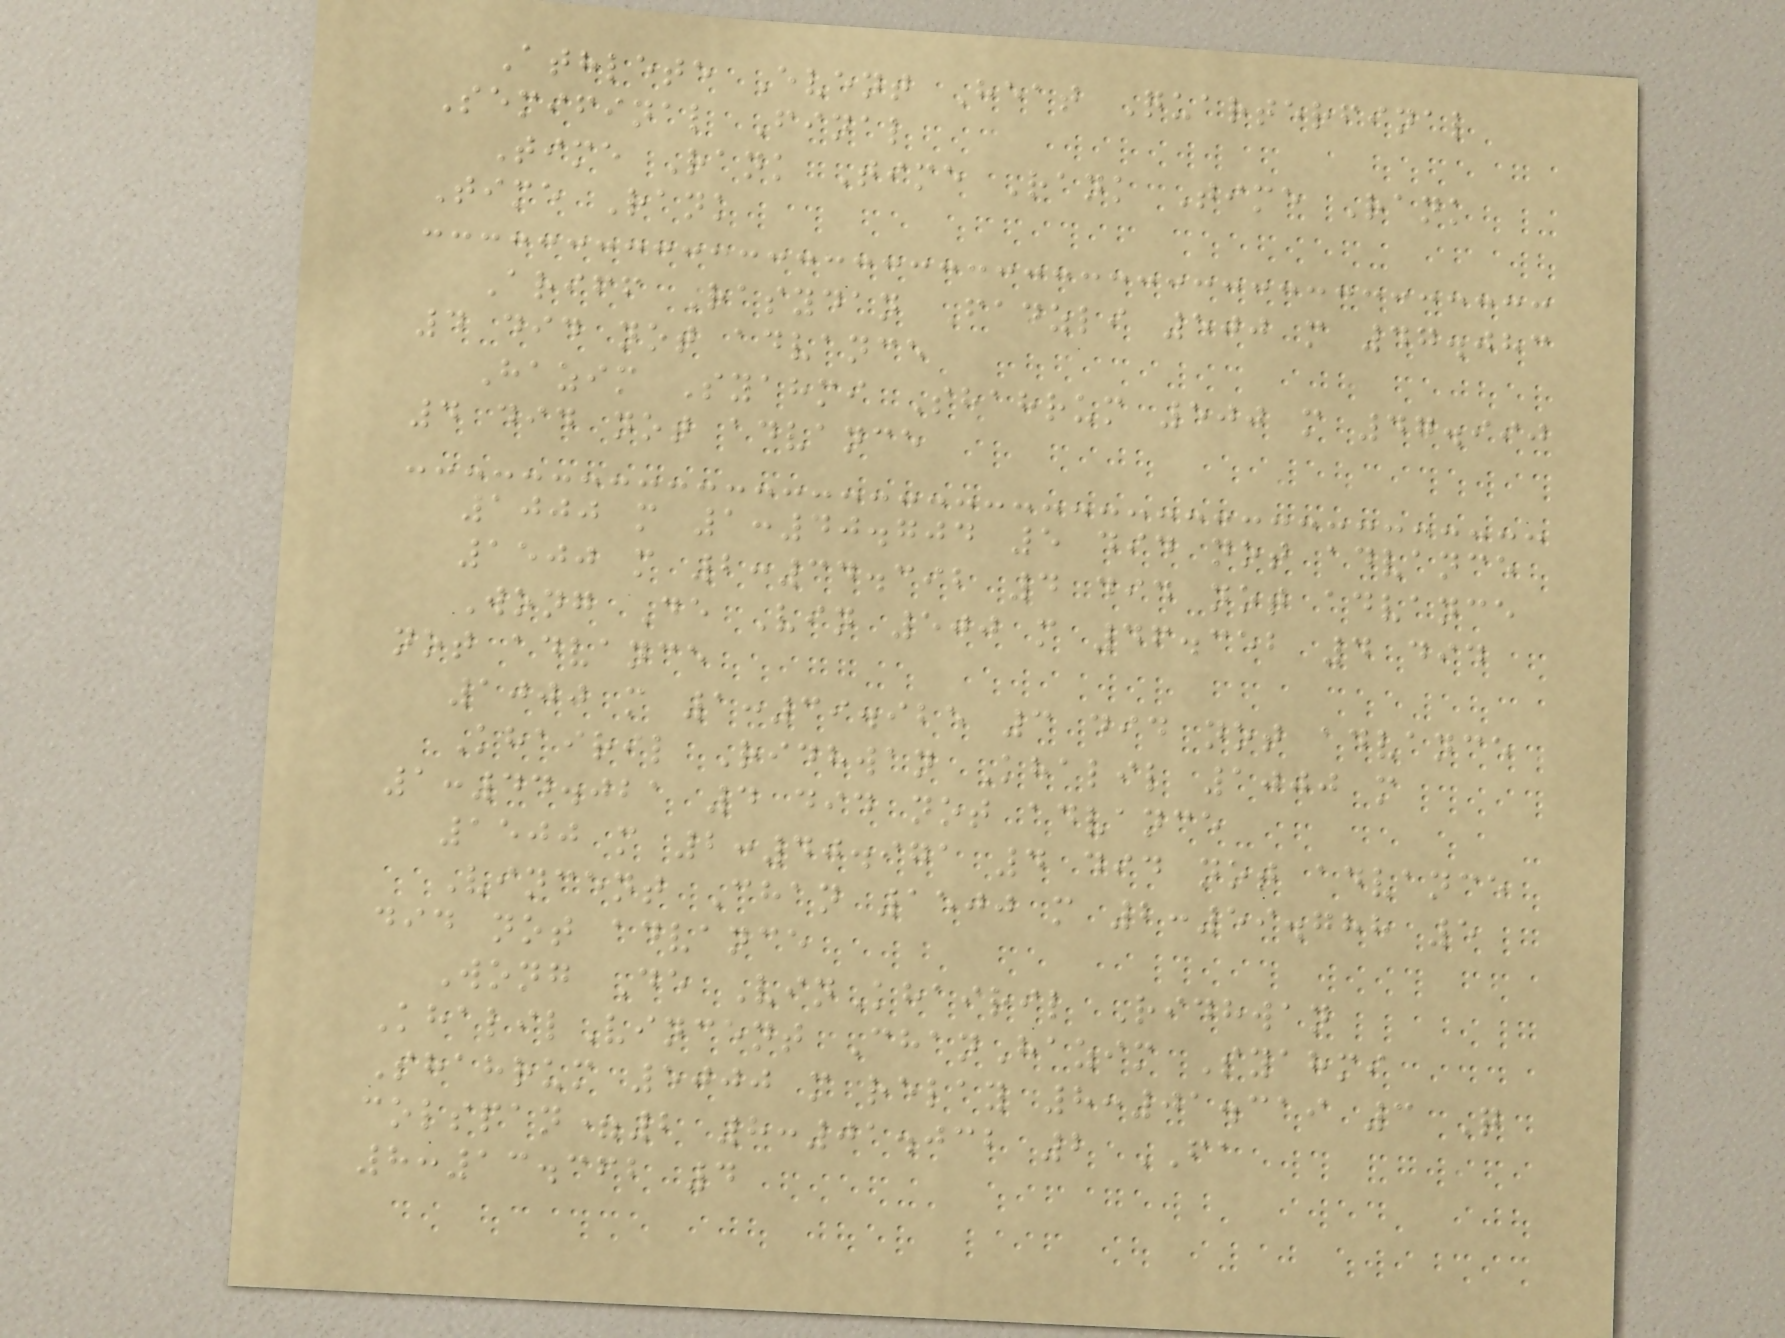Athlete Event Heat Quarterfinal
Semifinal Final
Time Rank Time Rank Time Rank
Time Rank
Ariff Rasydan Fadzli 500 m 47.083
4 did not advance
Hazim Syahmi Shahrum 500 m 47.990
4 did not advance
1000 m 1:40.704 5 did not advance
1500 m 2:34.392 4 did not advance
Wong De Vin 500 m 46.352 4 did
not advance
1000 m 1:39.925 3 did not advance
Khairil Ridhwan Khalil 1000 m
1:44.021 4 did not advance
1500 m 2:40.971 4 did not advance
Vincent Chan 1500 m 2:59.788 5
did not advance
Wong De VinKhairil Ridhwan
KhalilVincent ChanHazim Syahmi
Shahrum 5000 m relay 8:01.319 3 Q
colspan=2 8:01.032 2 FA
8:13.362 4
